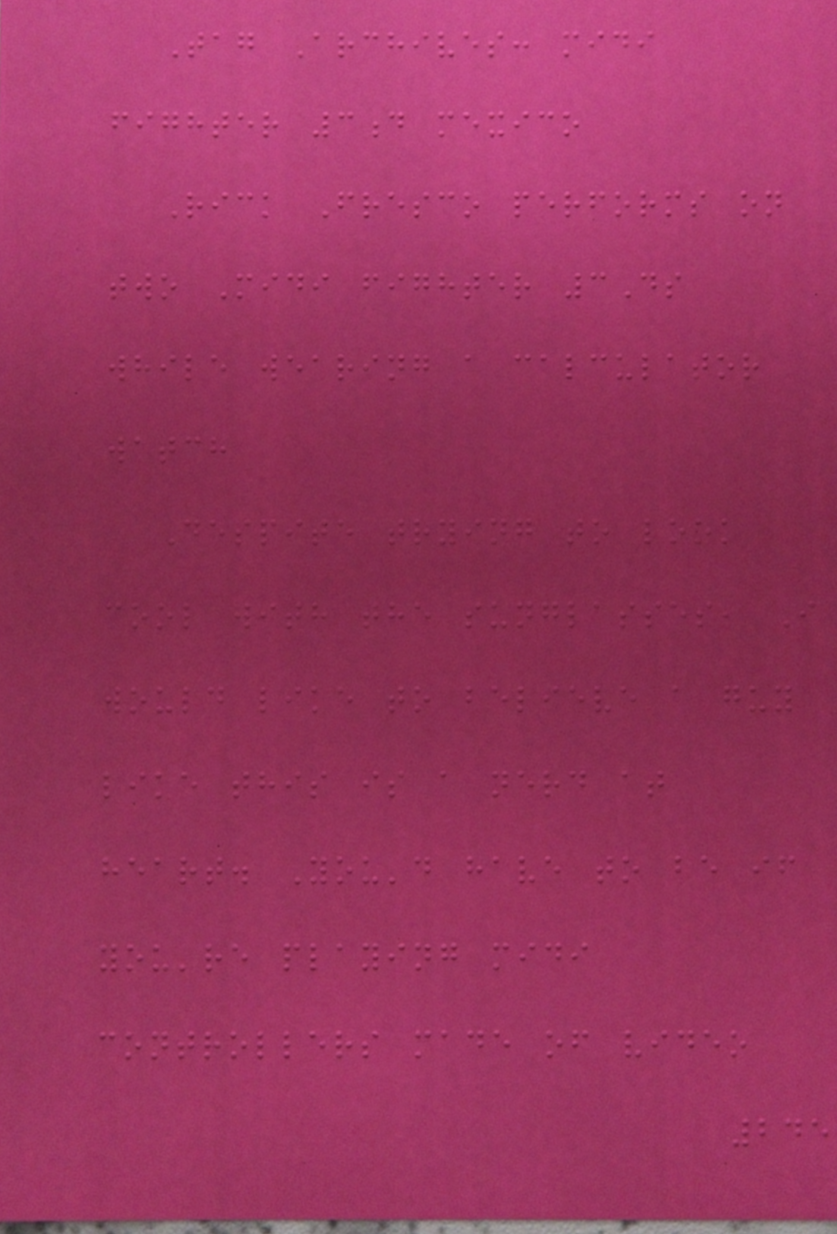Tag Archives: midi
fighter 3d mexico
Rick Fresco performs on
two Midi fighter 3Ds
while wearing a calculator
watch
Despite trying to look
cool with the sunglasses, I
would like to believe a guy
like this is a nerd at
heart. You'd have to be if
you're playing midi
controllers made of video
245
